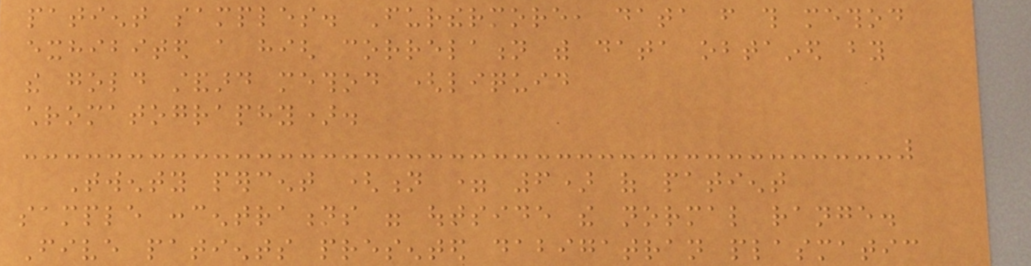patient samples. Furthermore, data from this method
exhibited a high correlation with data obtained by
the gold standard method (liquid
chromatography).
Twenty percent (n = 6) of patient
sample concentrations were outside the normal range.
Five patients presented dabigatran plasmatic
